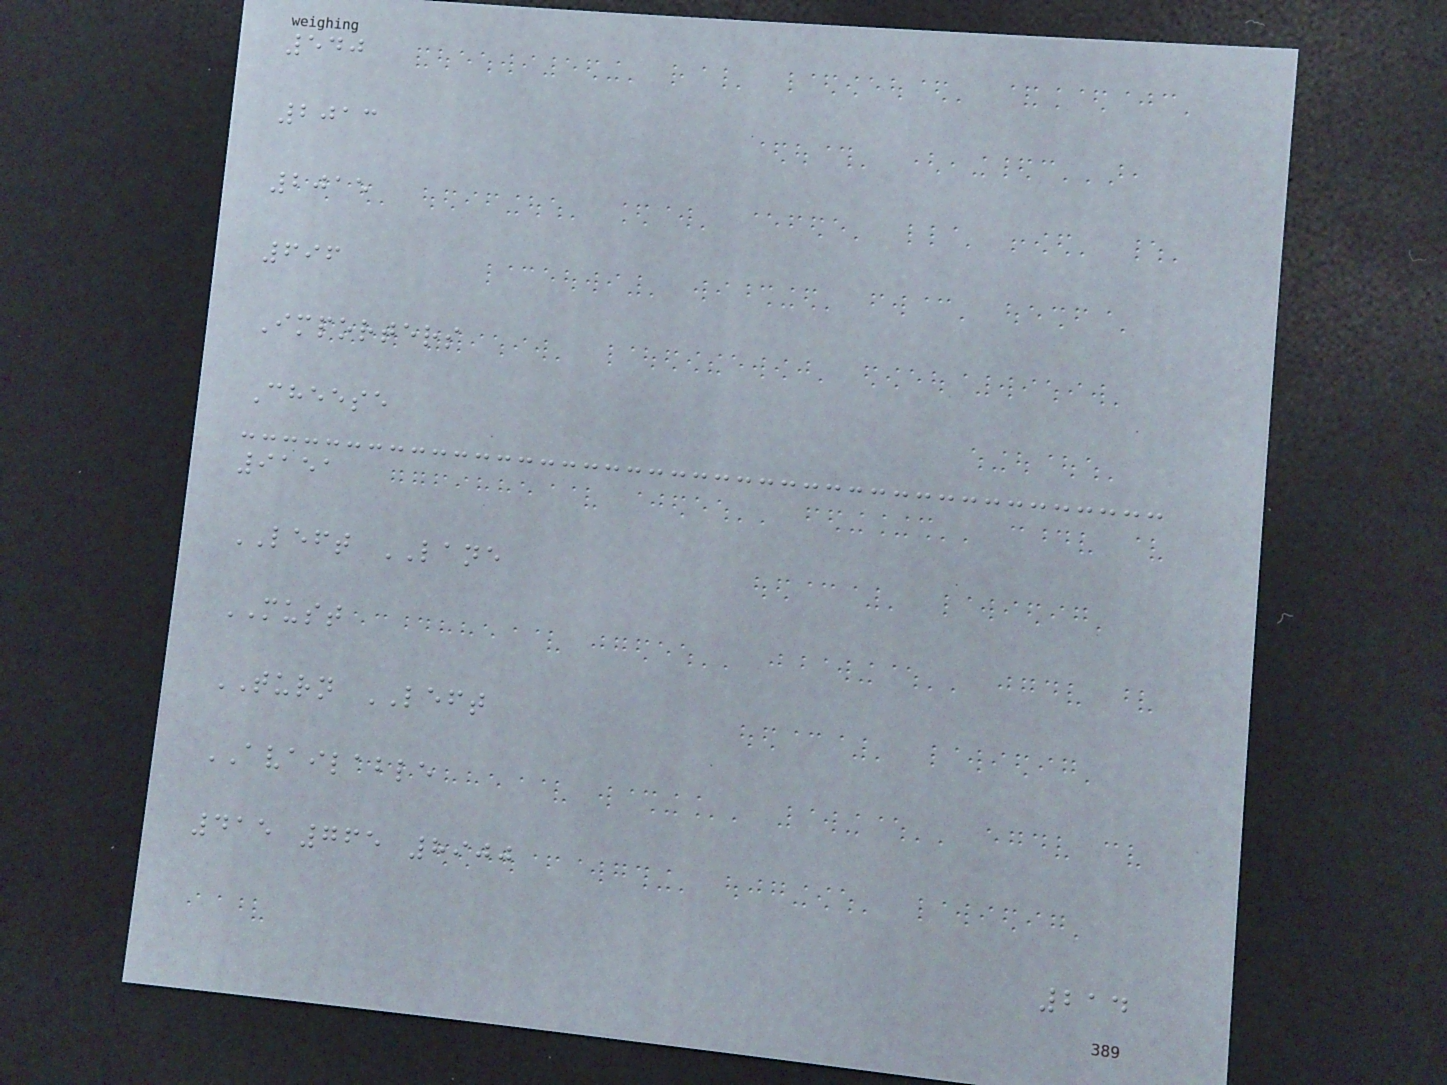540
2013
2015
696
Importers
Cheese
9151
LEFT LANE
MUST
TURN LEFT
AVAILABLE
415 765 8900
214
